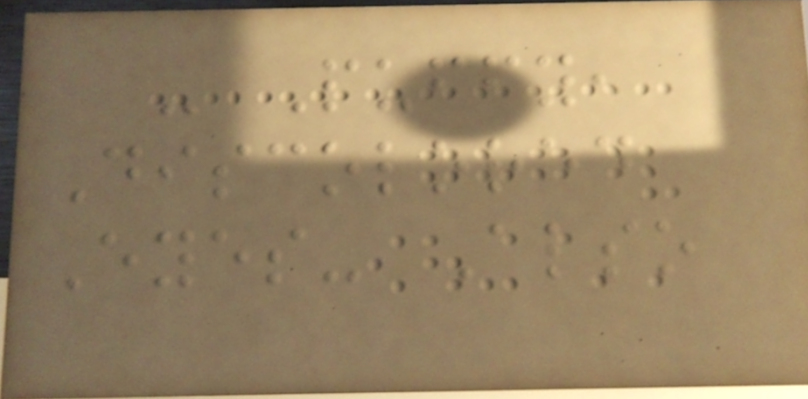- Puffy,
Discolored
Eyes- Also
